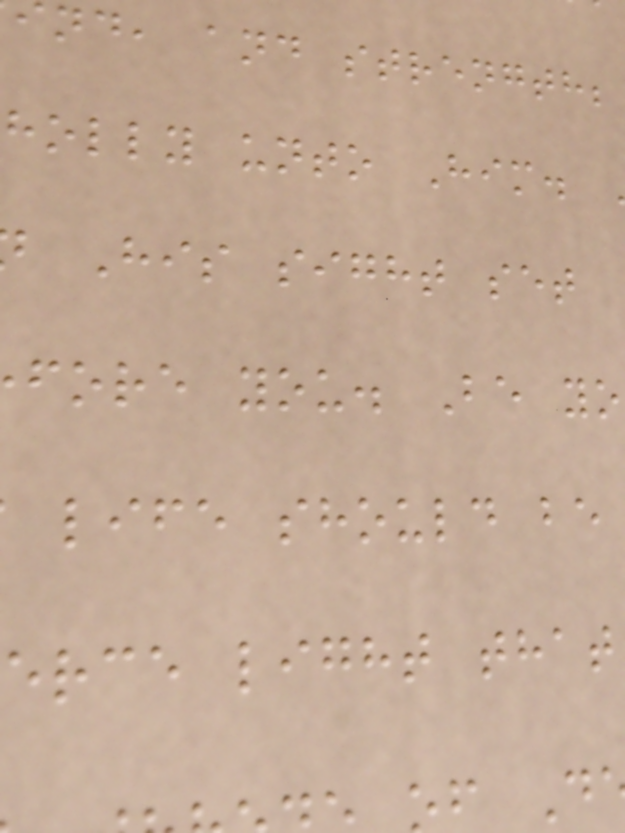nd, and strength;
holly unto Him.
His sight set
fore you. Be yo
life should be
erce light that
